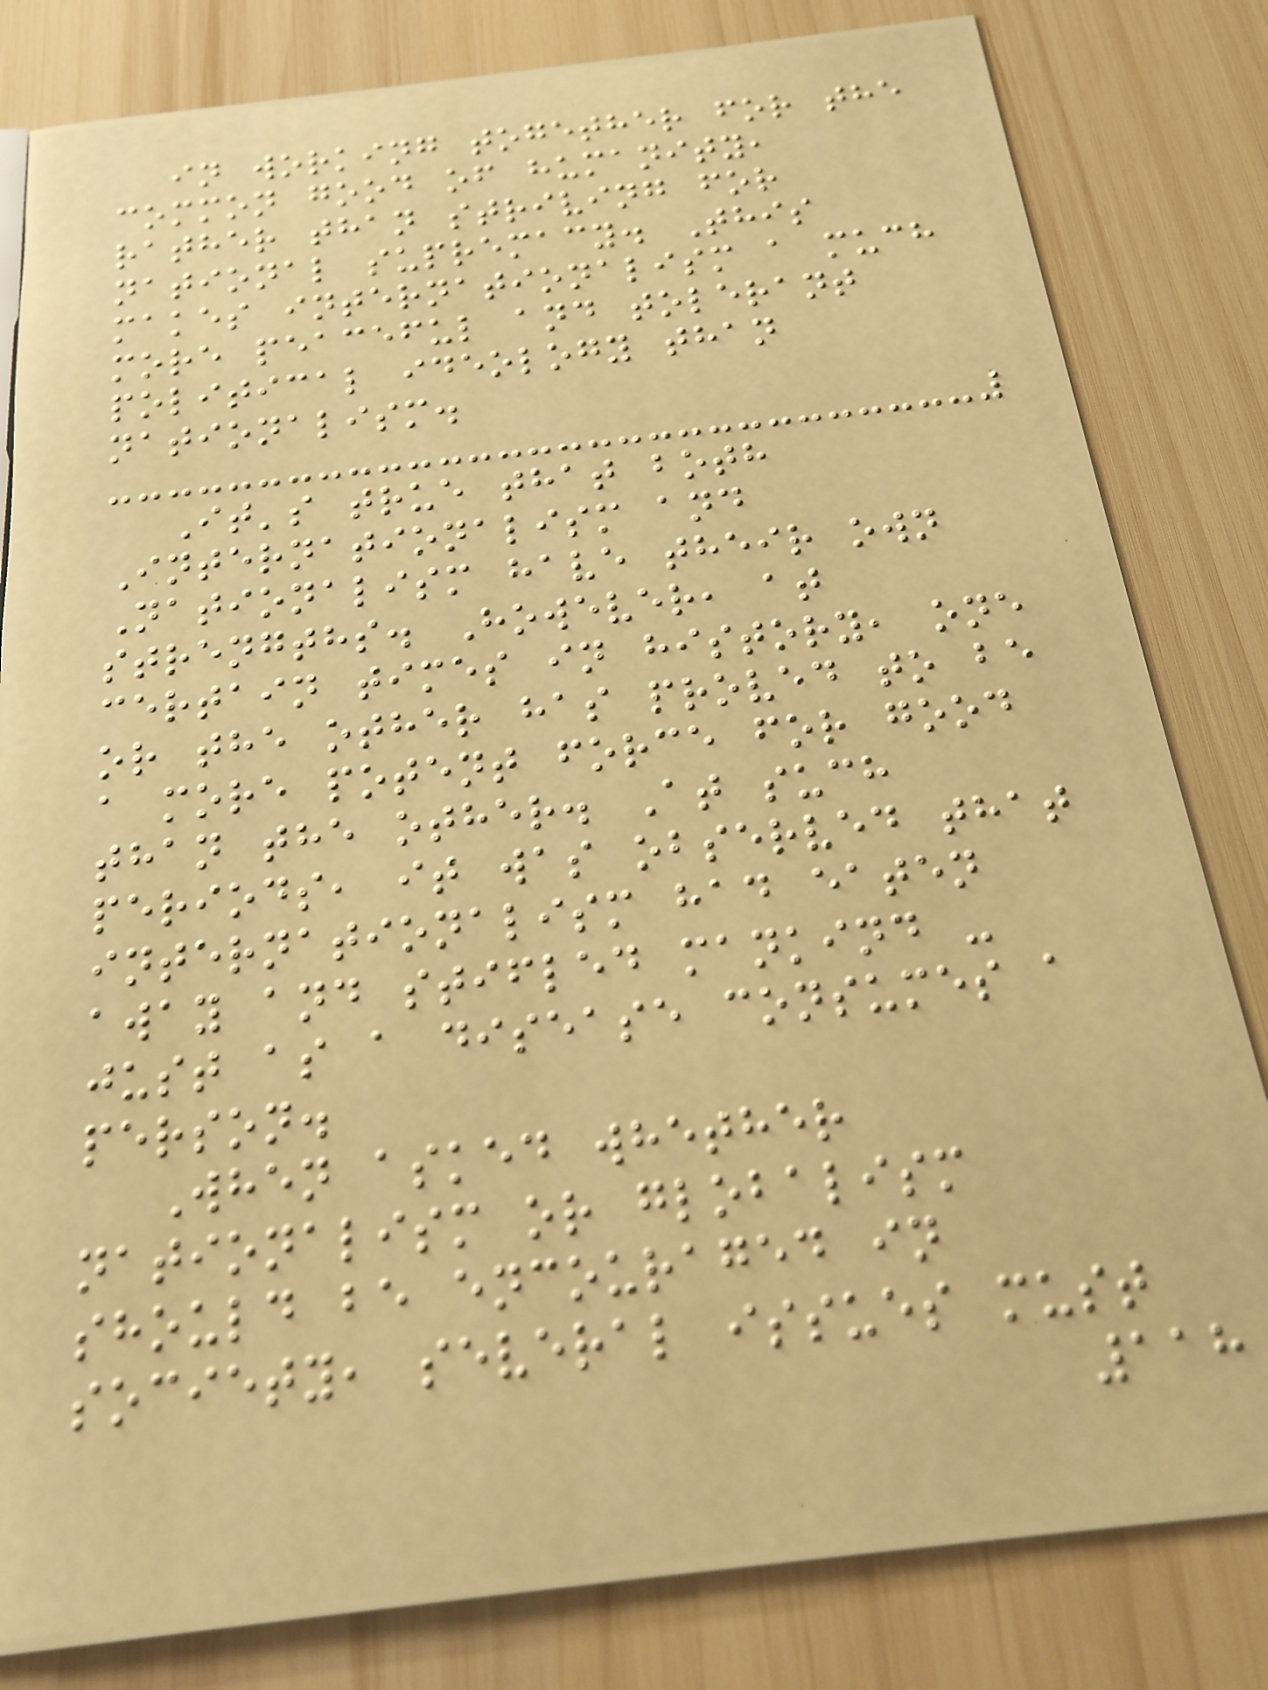in working together for the
common good of humanity,
rather than striving for
national supremacy. This
makes internationalism a much
more peaceful and tolerant
political ideology than
nationalism.
It's true that both
Internationalism and
Nationalism have their own
strengths. However, at
certain times in history, one
or the other has proved to be
a more potent force for good
than the other. At such
periods, it was observed that
internationalism had eaten
away and stifled mankind -
just as a disease consumes a
person.
When asked whether
nationalism or globalism
should be encouraged in
society, several issues must
118
